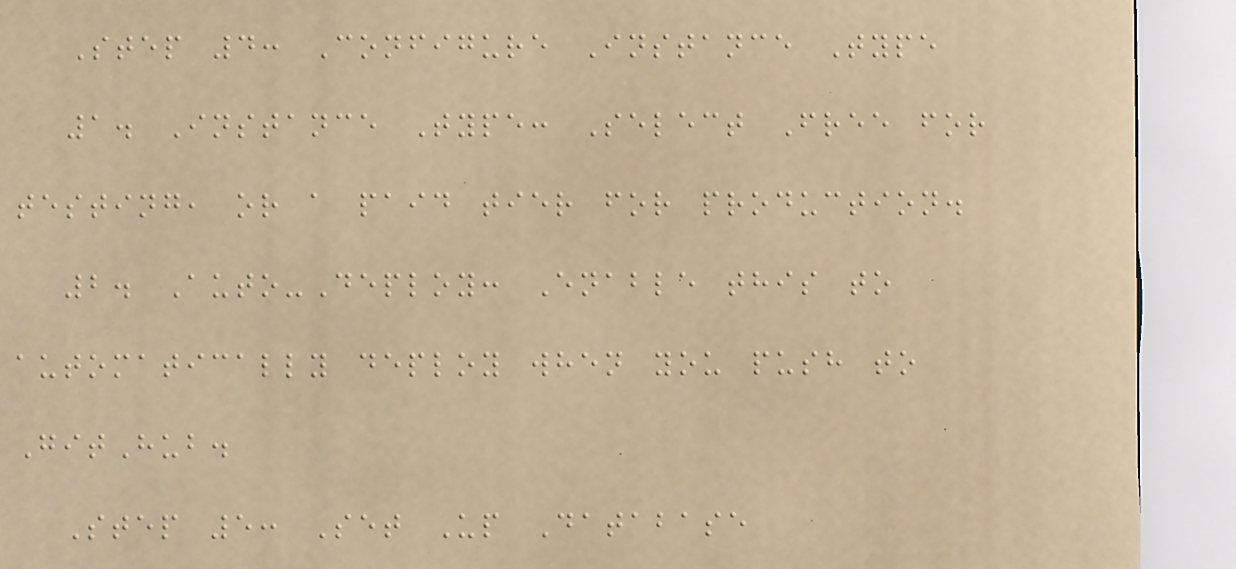Step 4: Configure Instance Type
1. Instance Type: Select Free for
testing, or a paid tier for production.
2. Auto-Deploy: Enable this to
automatically deploy when you push to
GitHub.
Step 5: Set Up Database
